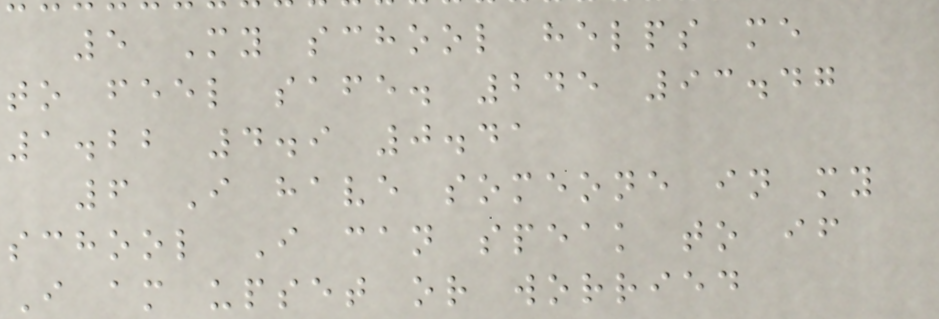5 My school helps me
to feel safe. 245 93.47
1.22 4.9 0.41
6 I have someone in my
school I can speak to if
I am upset or worried
